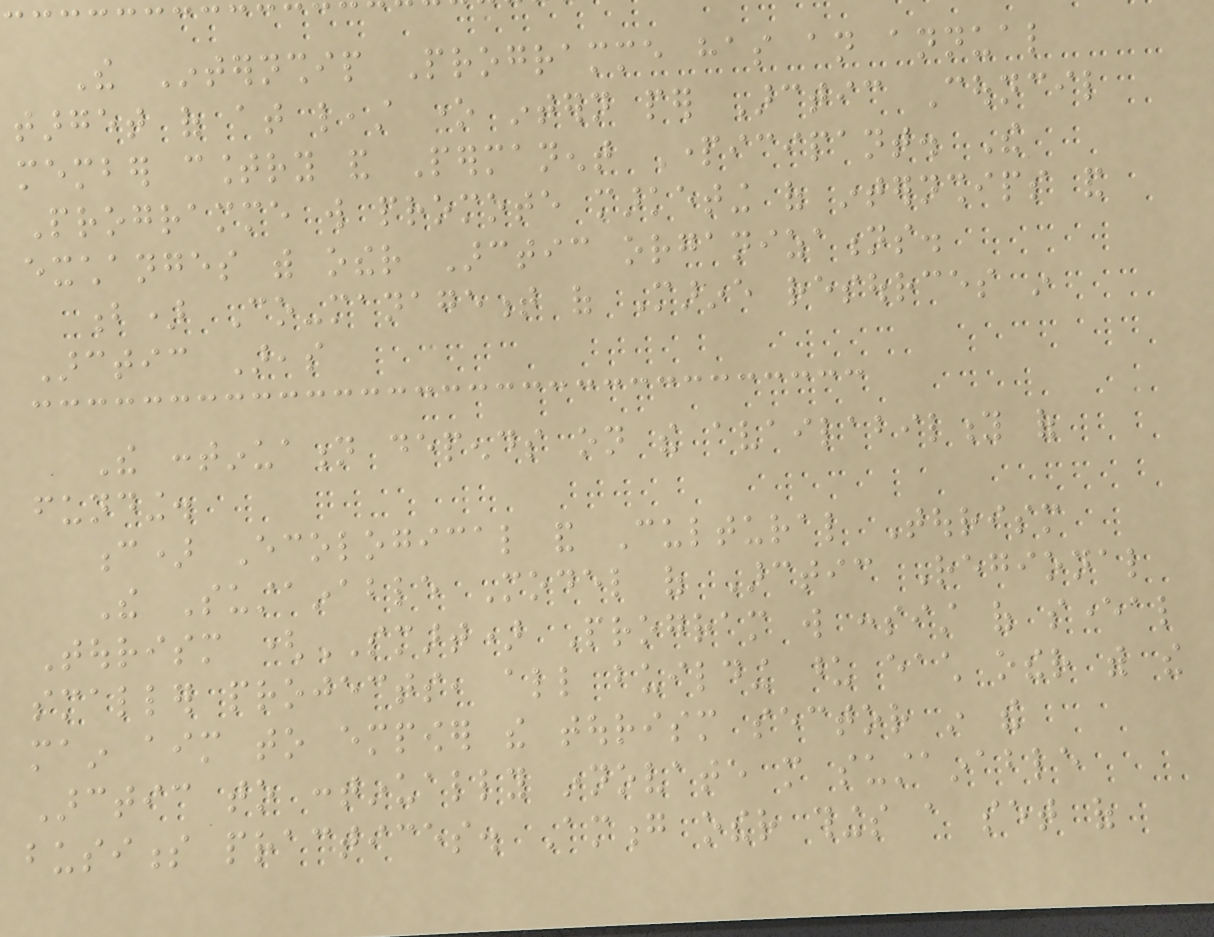The Internship Programme has an annual
target of at least one intern per Arctic Council
member country and Permanent Participant. The
Programme will promote marketing of internships and
exchanges with other Arctic organizations.
b) Co-management of Marine resources in
Arctic Areas
The continuation depends on the availability of
funding.
c) Ecological and Cultural Tourism
The Sustainable Model of Arctic Regional
Tourism (SMART) Program will consist of several
smaller projects, all building upon each other with the
main aim to empower the tourism sector in the
Arctic to continually innovate more sustainable
business practices. Among other things a set of
